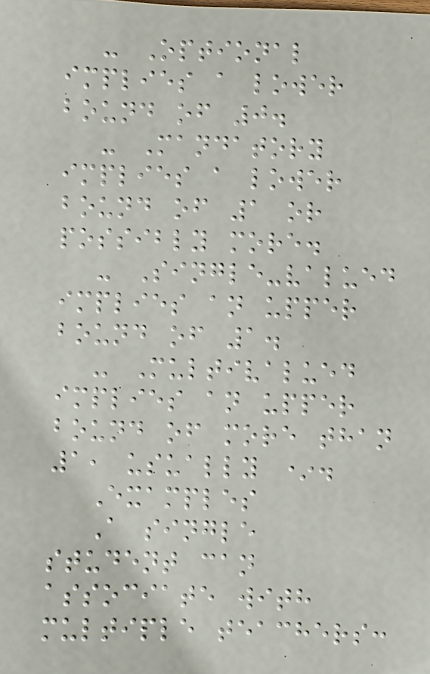- Optional
implies a lower
bound of 0.
- Mandatory
implies a lower
bound of 1 or
possibly more.
- Single-valued
implies an upper
bound of 1.
- Multivalued
implies an upper
bound of more than
1, usually *.
Examples
A single
student can
associate with
multiple teachers:
